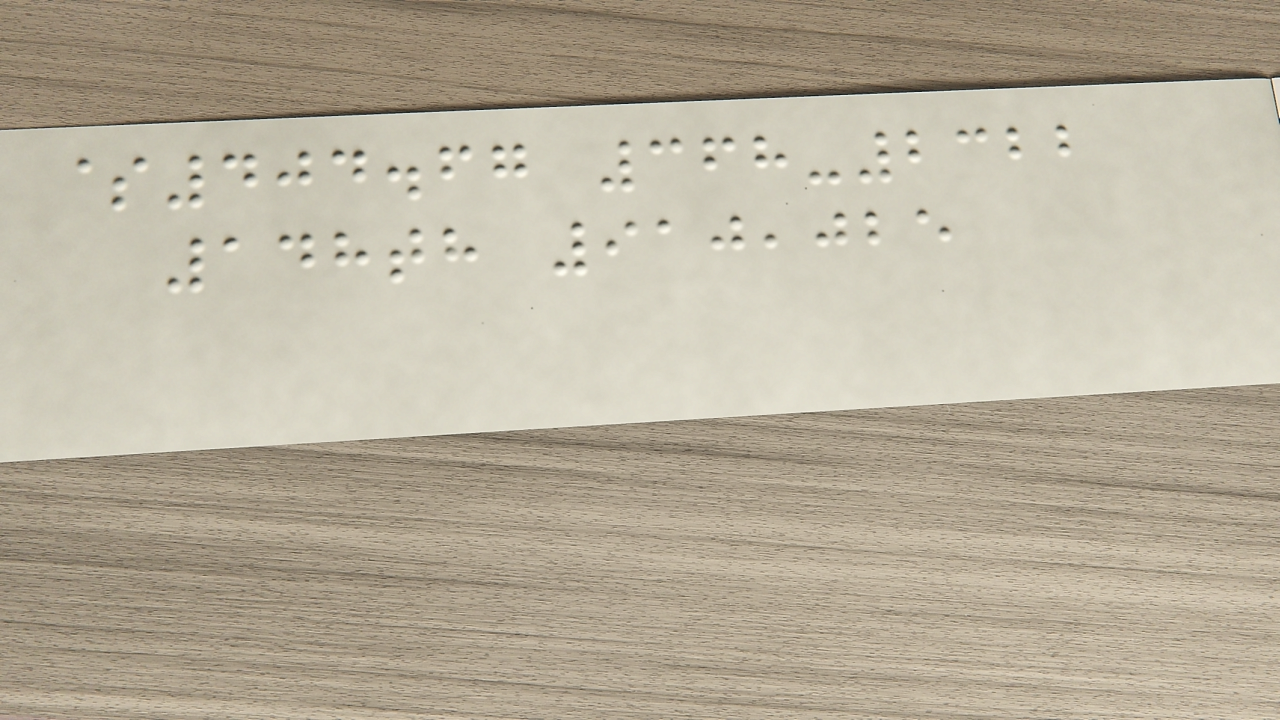$404.67 368-2322
148th 910,025
